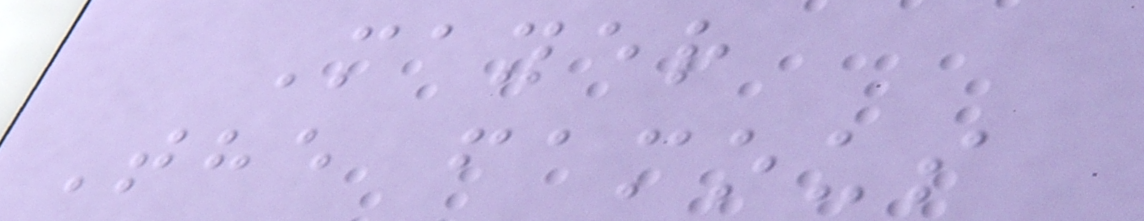Mayer
The famous
